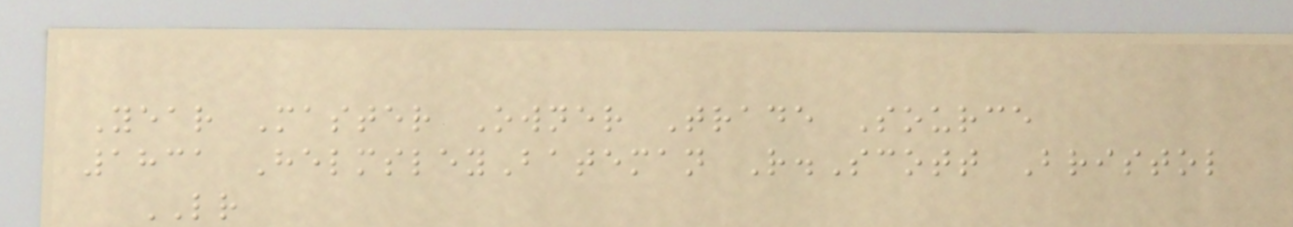Year Master Owner Trade Source
1831 HelmsleyBateman R.Scott Bristol
LR
